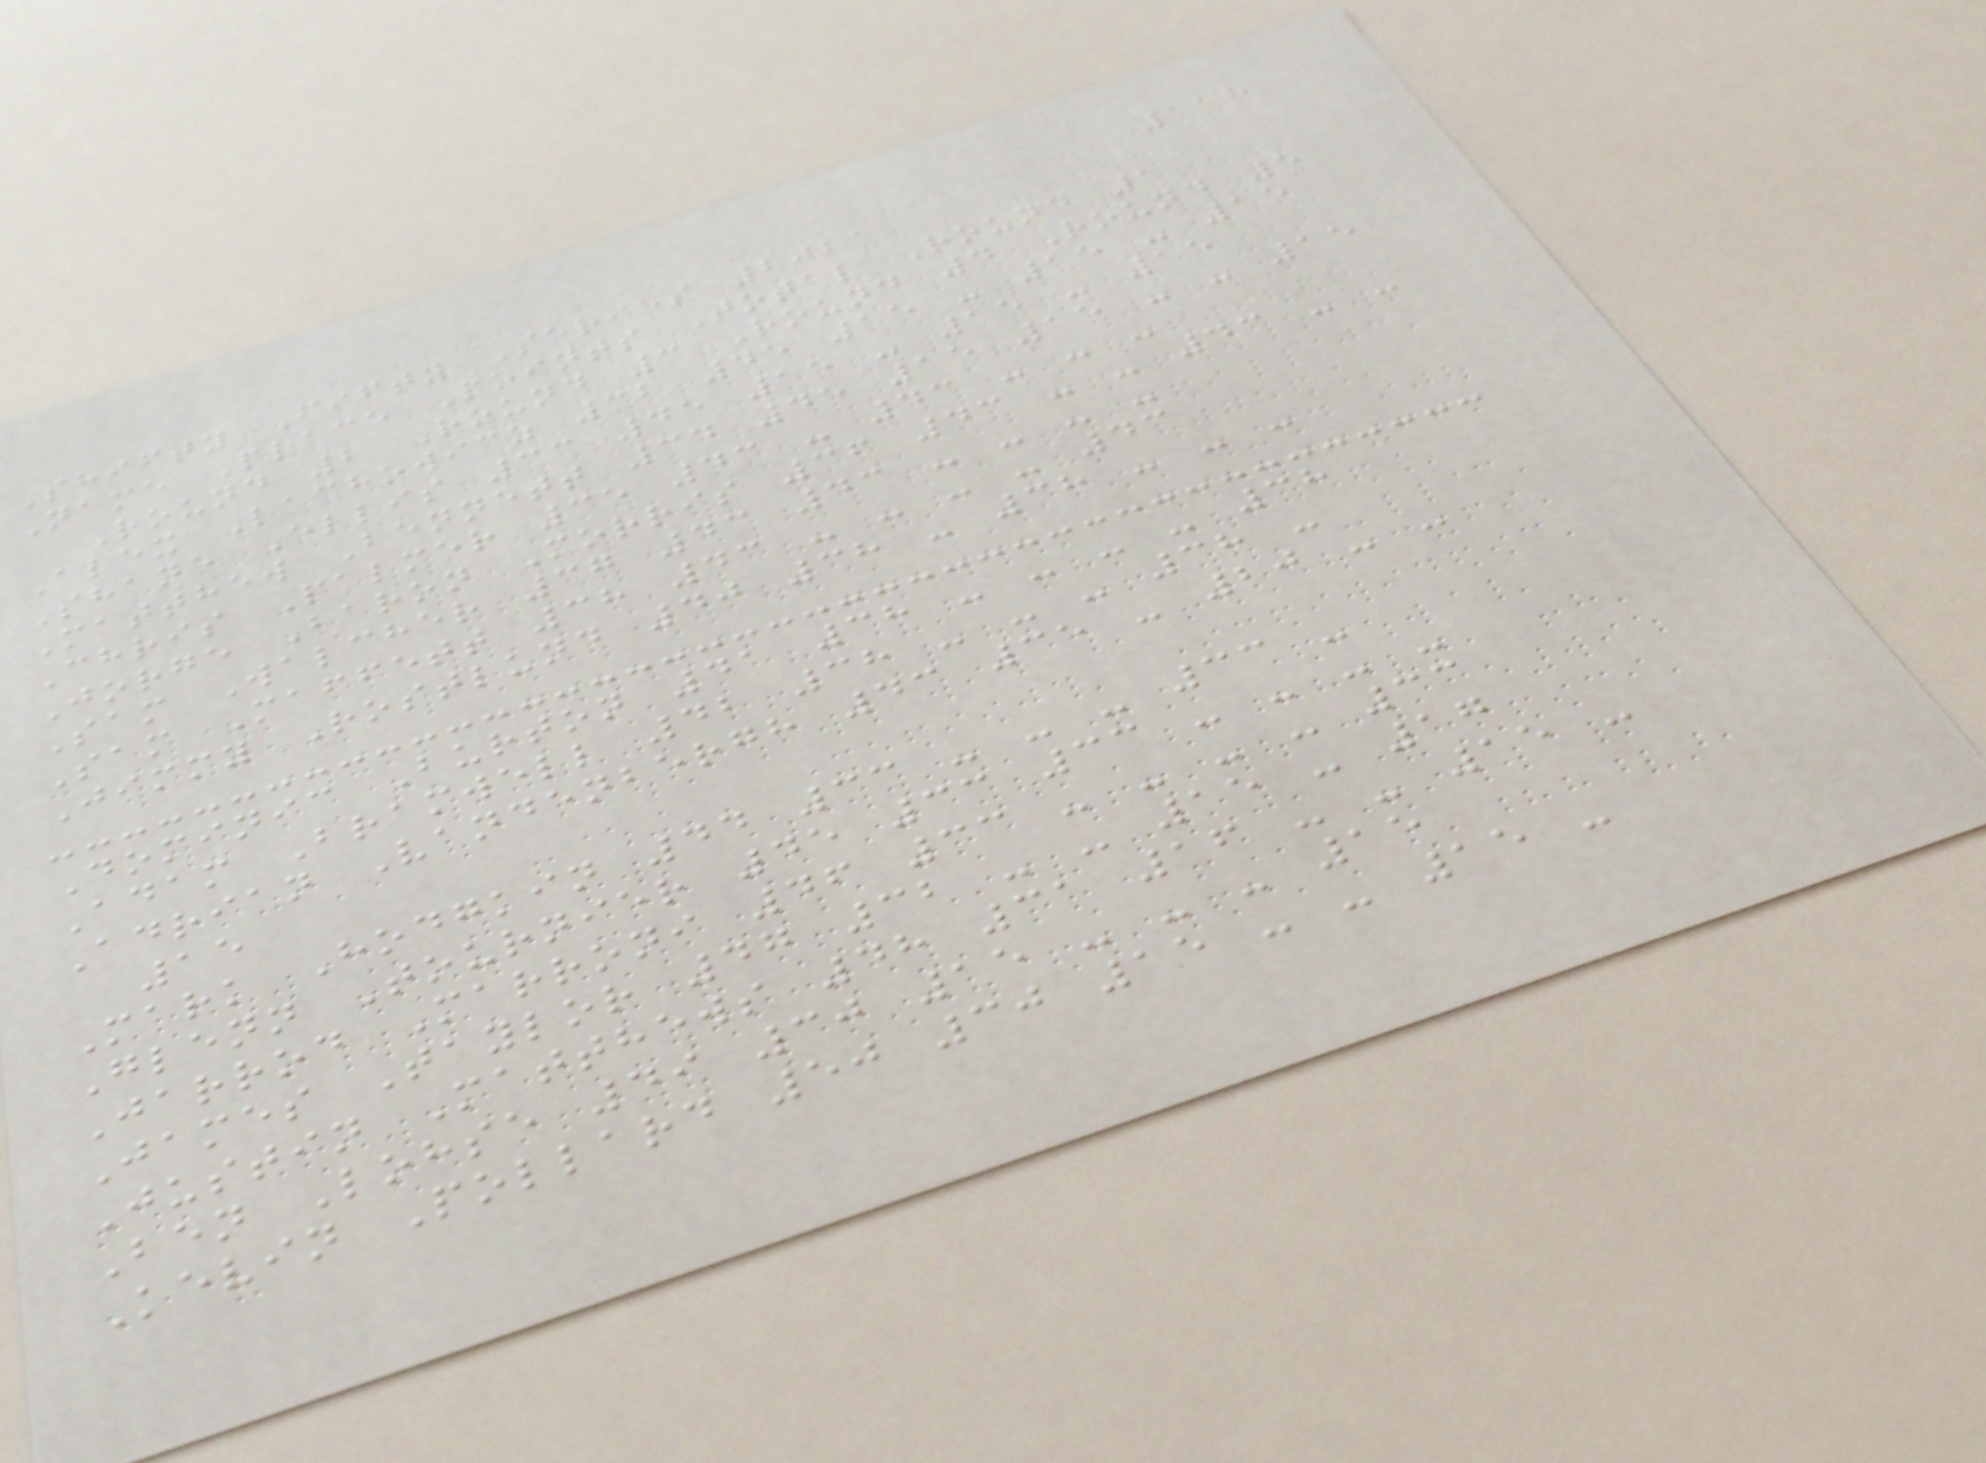118
Shifty Fifty Series 2021
Name Place Points Total Round 1
Round 2 Round 3 Round 4 Round 5
Alex Lachowicz 32 45 15 - 15 - 15
Shane Ellis 33 45 15 - 15 - 15
Matthew Bennett 34 45 15 15 - - 15
Chris Palmer 35 43 - 43 - - -
Jorge Baron Morris 36 43 - - 43 - -
Sam Walcher 37 43 43 - - - -
Sam Maffett 38 43 - - - - 43
Jimmy Rostlund 40 38 - 38 - - -
Dominic Burton 41 38 - - - - 38
Adam Bramwell 42 38 - - - 38 -
Adrian Vandenbergh 43 35 - 20 - -
15
Mark Hodgkin 44 33 - - - 33 -
Glenn Tournier 45 33 33 - - - -
Jarrod Marroni 46 33 - - - - 33
James Taylor 47 32 - - 15 - 17
Justin Matthews 48 31 16 - - 15 -
Ben Lohse 49 30 15 - - - 15
Kevin Pollard 50 30 15 - - 15 -
